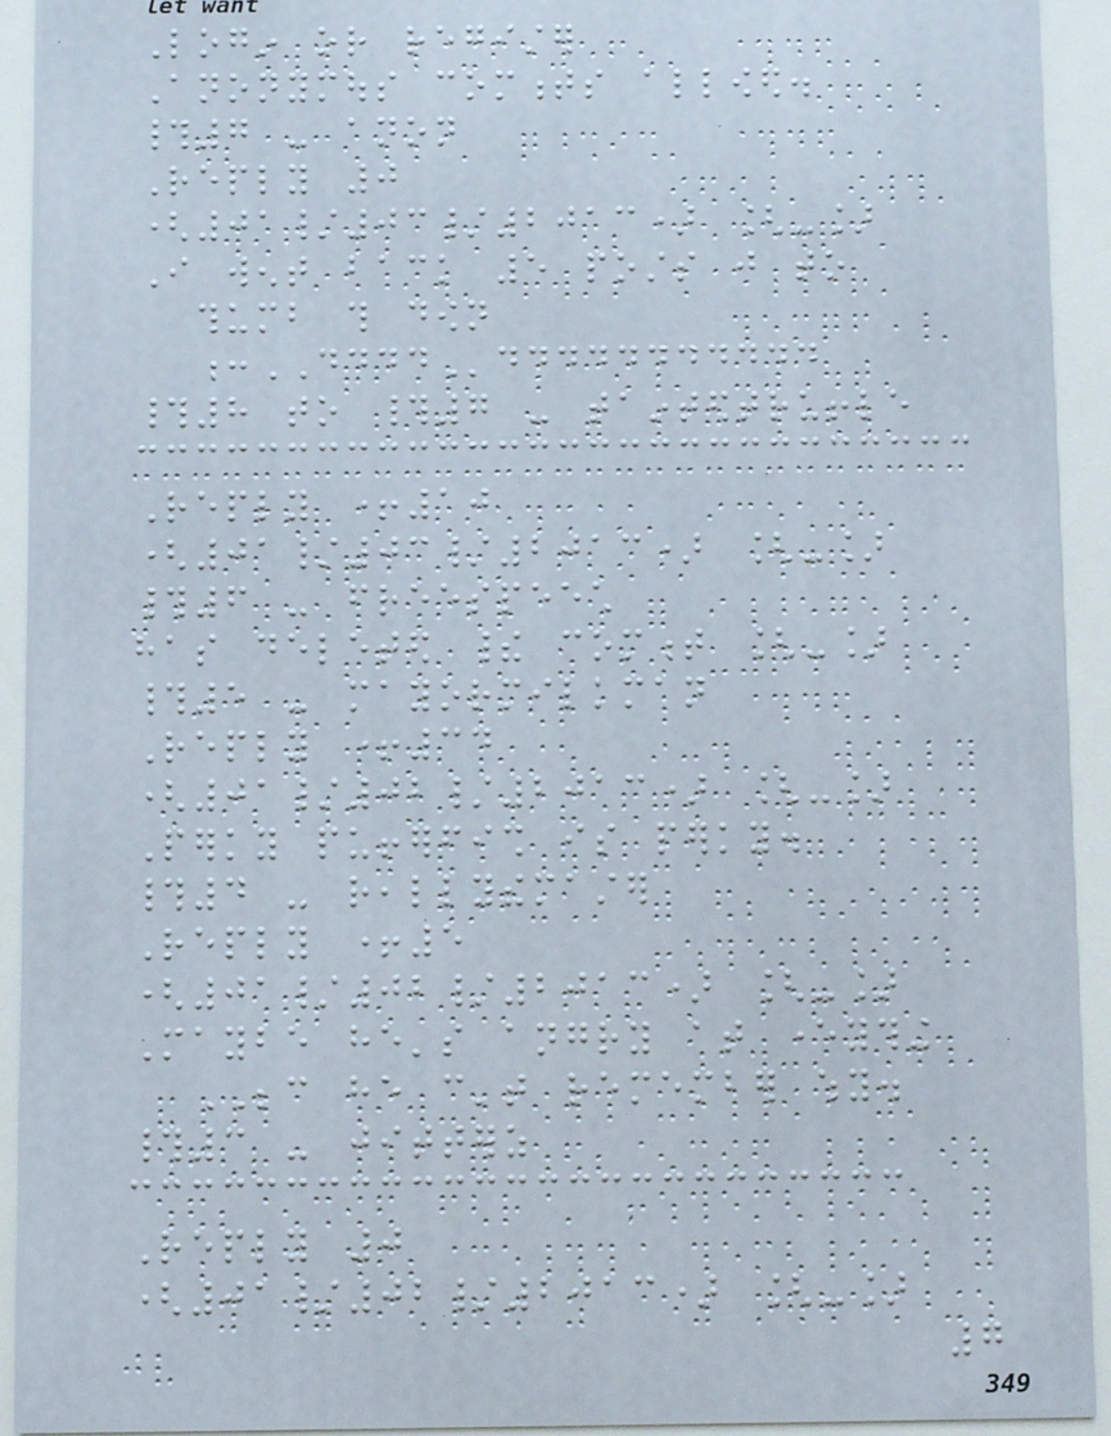Login or register
Anonymous comments allowed.
#7 - anon
Reply 0
(01/03/2013) [-]
I went back 5 posts just to
thumb this down
:DDDDddddddddddd
#8 to #7 - taintedtruffle
Reply +10
(01/03/2013) [-]
#6 - freespeech
has deleted their comment [-]
#5 - mayormilkman
Reply +34
(01/02/2013) [-]
Perky pufferfish is perky.
#4 - reallythemaster
Reply +5
(01/02/2013) [-]
Maybe he's angry at everything
BECAUSE he can't remember why.
#3 - jitterz
Reply 0
(01/02/2013) [-]
7
